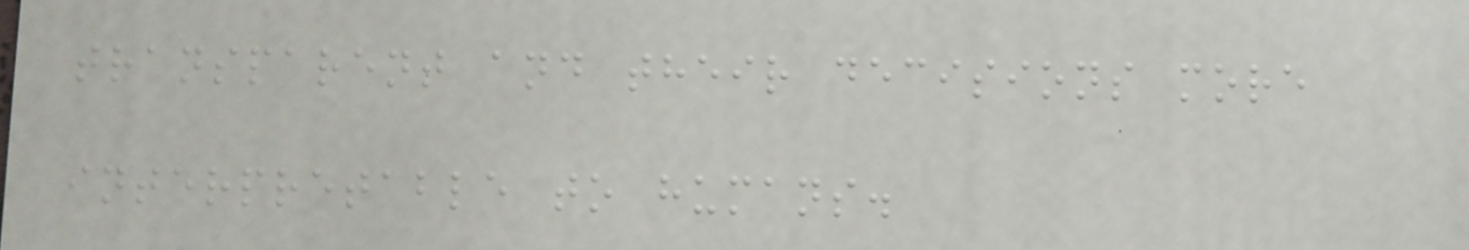transparent and their decisions more
interpretable to humans.
